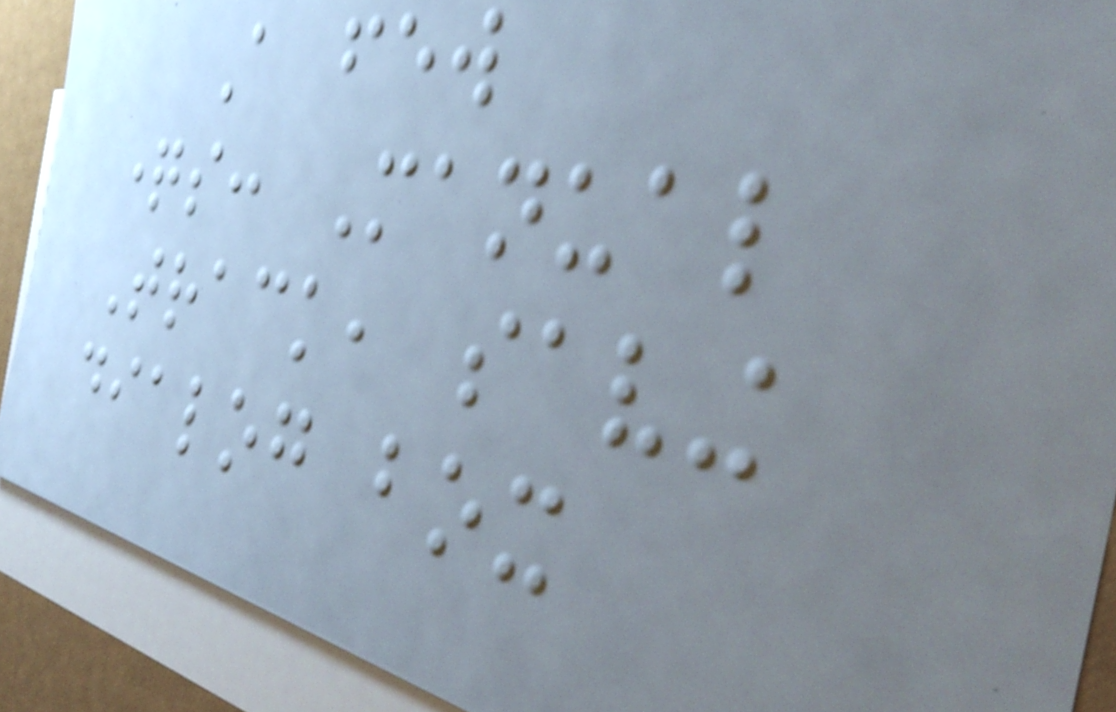A few
questions: Manual
Track, saving
dialog box
